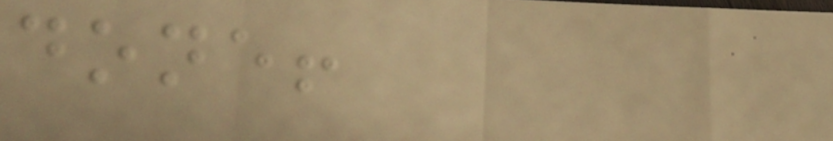done!
